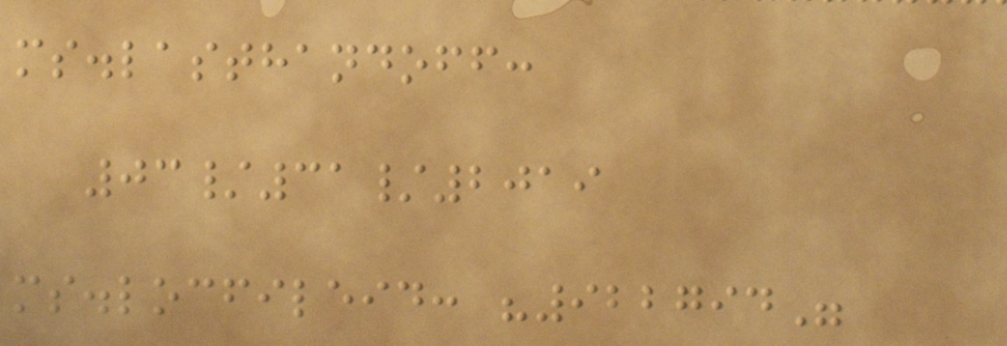ms.lasthandoff:
03/31/2019
ms.locfileid: "922794"
